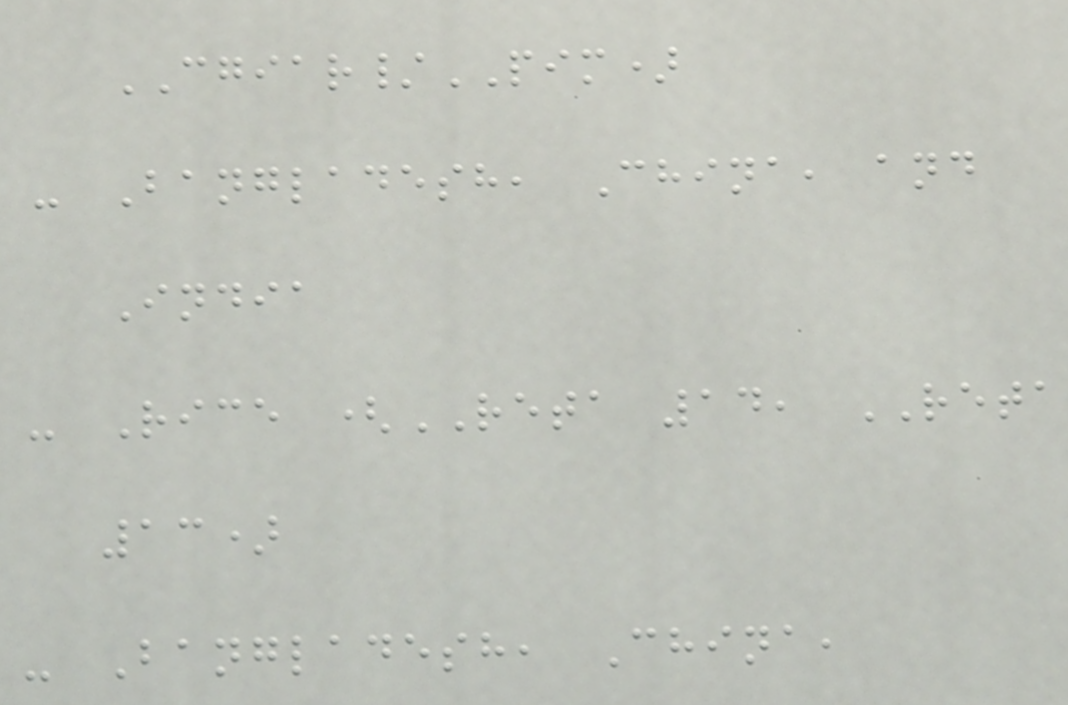CGIAR/PIM)
- Bangladesh, China, and
India
- Rice (RETA 14, RETA
13)
- Bangladesh, China,
